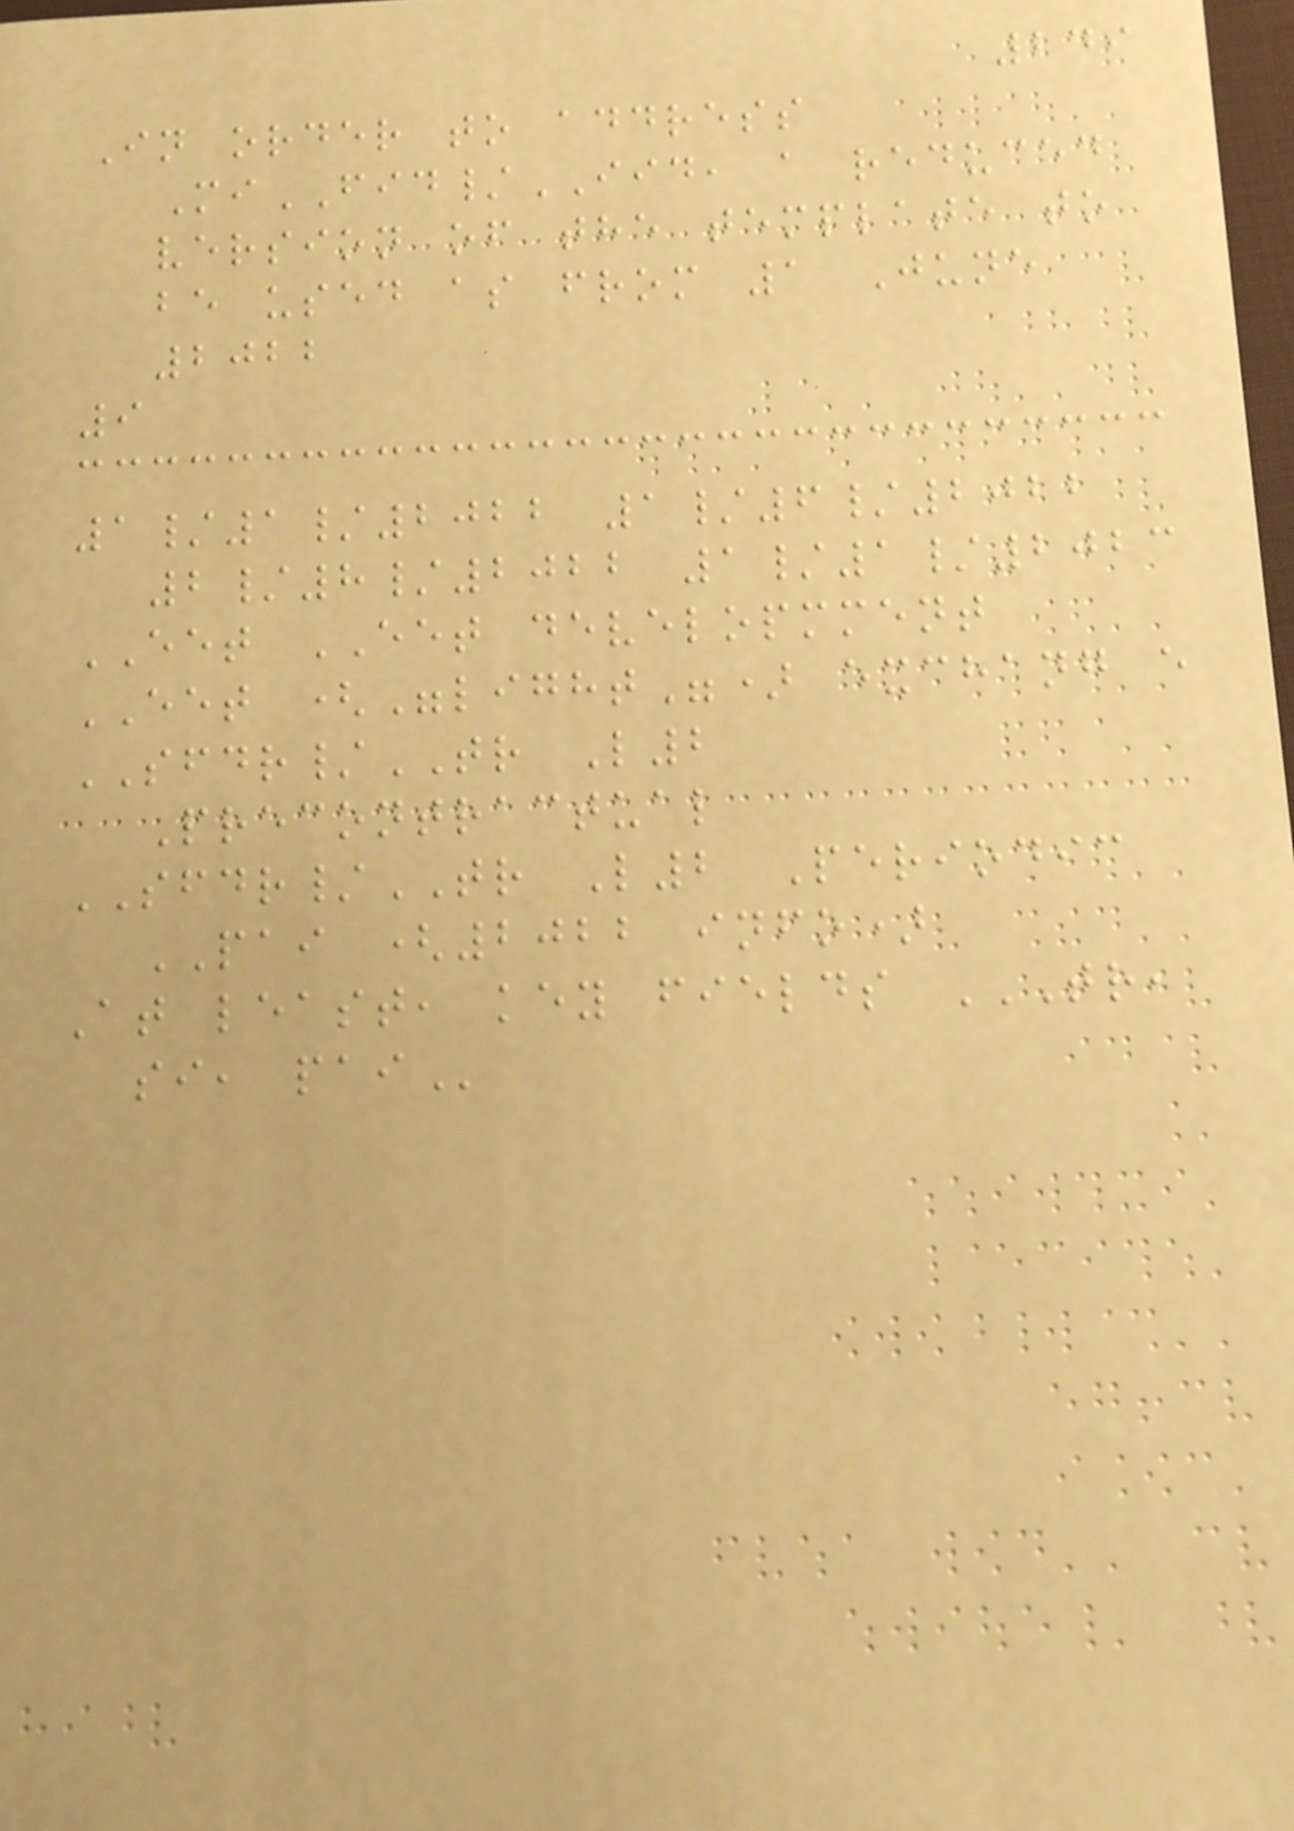249
In order to address
MiFID/IID, a reduced
version of the template to
be used as from 1 June
2022
9
1/1/2022 1/6/2022
2/8/2022 1/1/2023
EET EET developmment
EET ("light") exchang e
SFDR/TR L2
Precontractual
SFDR/TR L2 Periodic
PAI (2022 info)
At least, key fields TR,
SI, PAI
